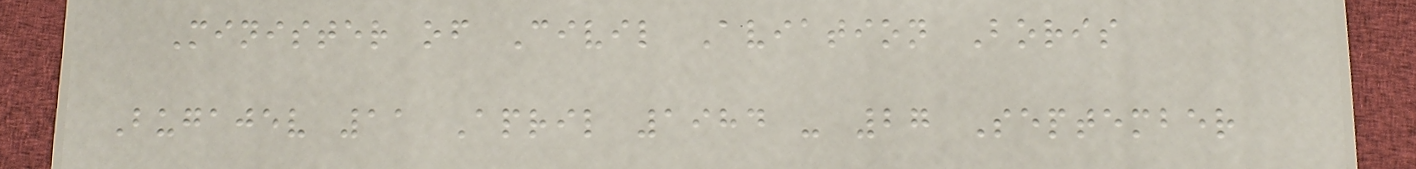Minister of Civil Aviation Boris
Bugajev 11 April 1984 - 27 September
